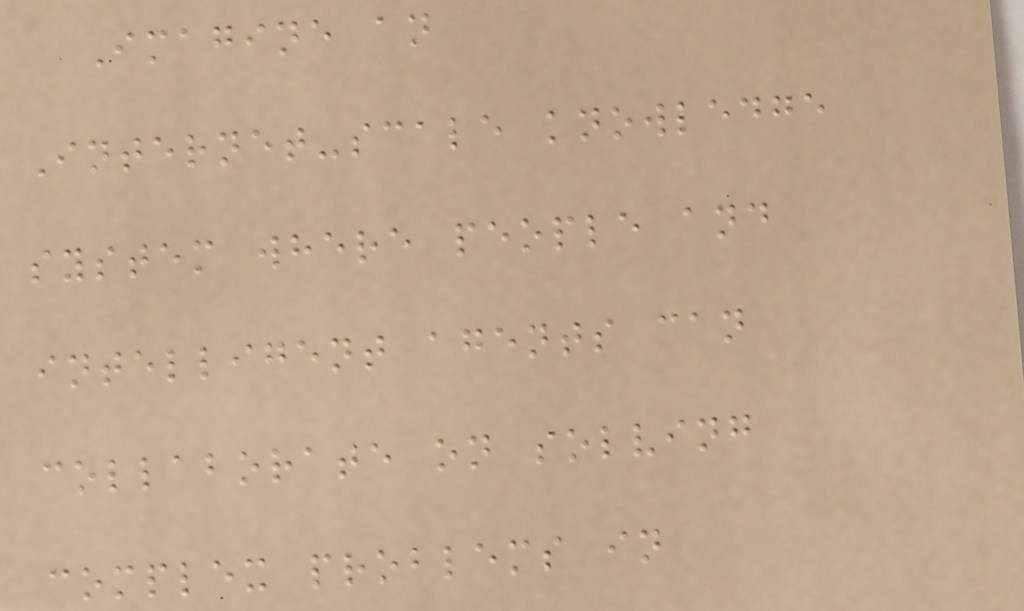Imagine an
Internet-scale knowledge
system where people and
intelligent agents can
collaborate on solving
complex problems in
